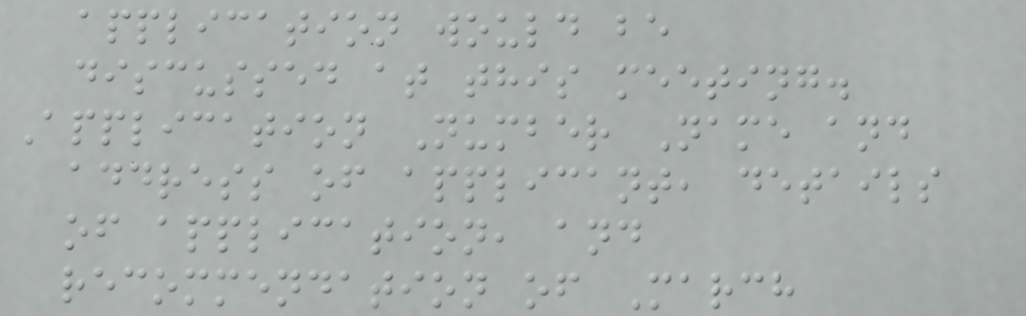application would be
discussed at this meeting.
Application Number Name and
address of applicant, details
of application, and
recommendation of March
